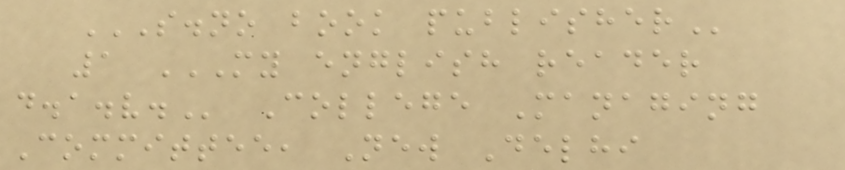S.NO BOOK PUBLISHER
1 MY ENGLISH READER
D.A.V. College Managing
Committee, New Delhi
